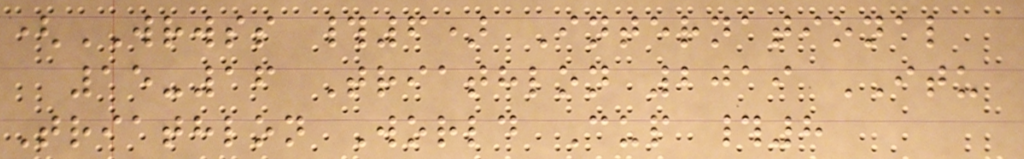(WRWSS #6) International
15-16 Triathlon 2019 ITU
Triathlon World Cup #8
